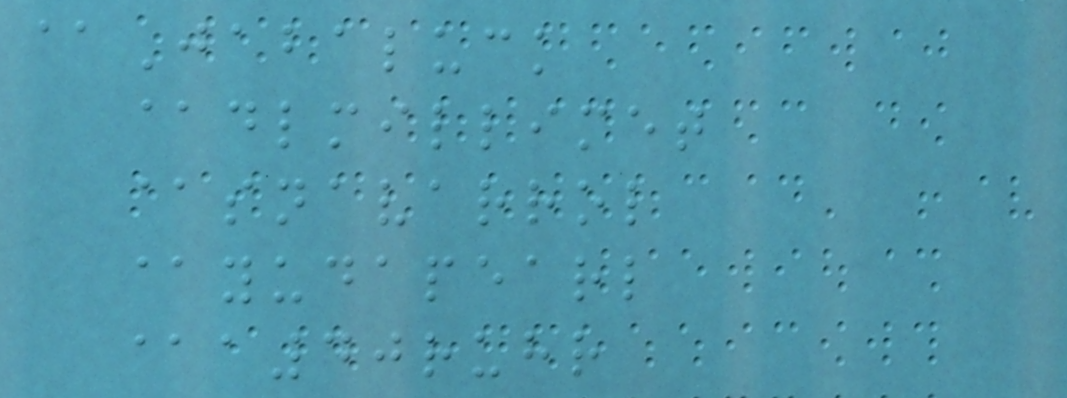@Jabaluck
@dlmillimet
@snavarrol
@yudapearl
@a40ruhr
